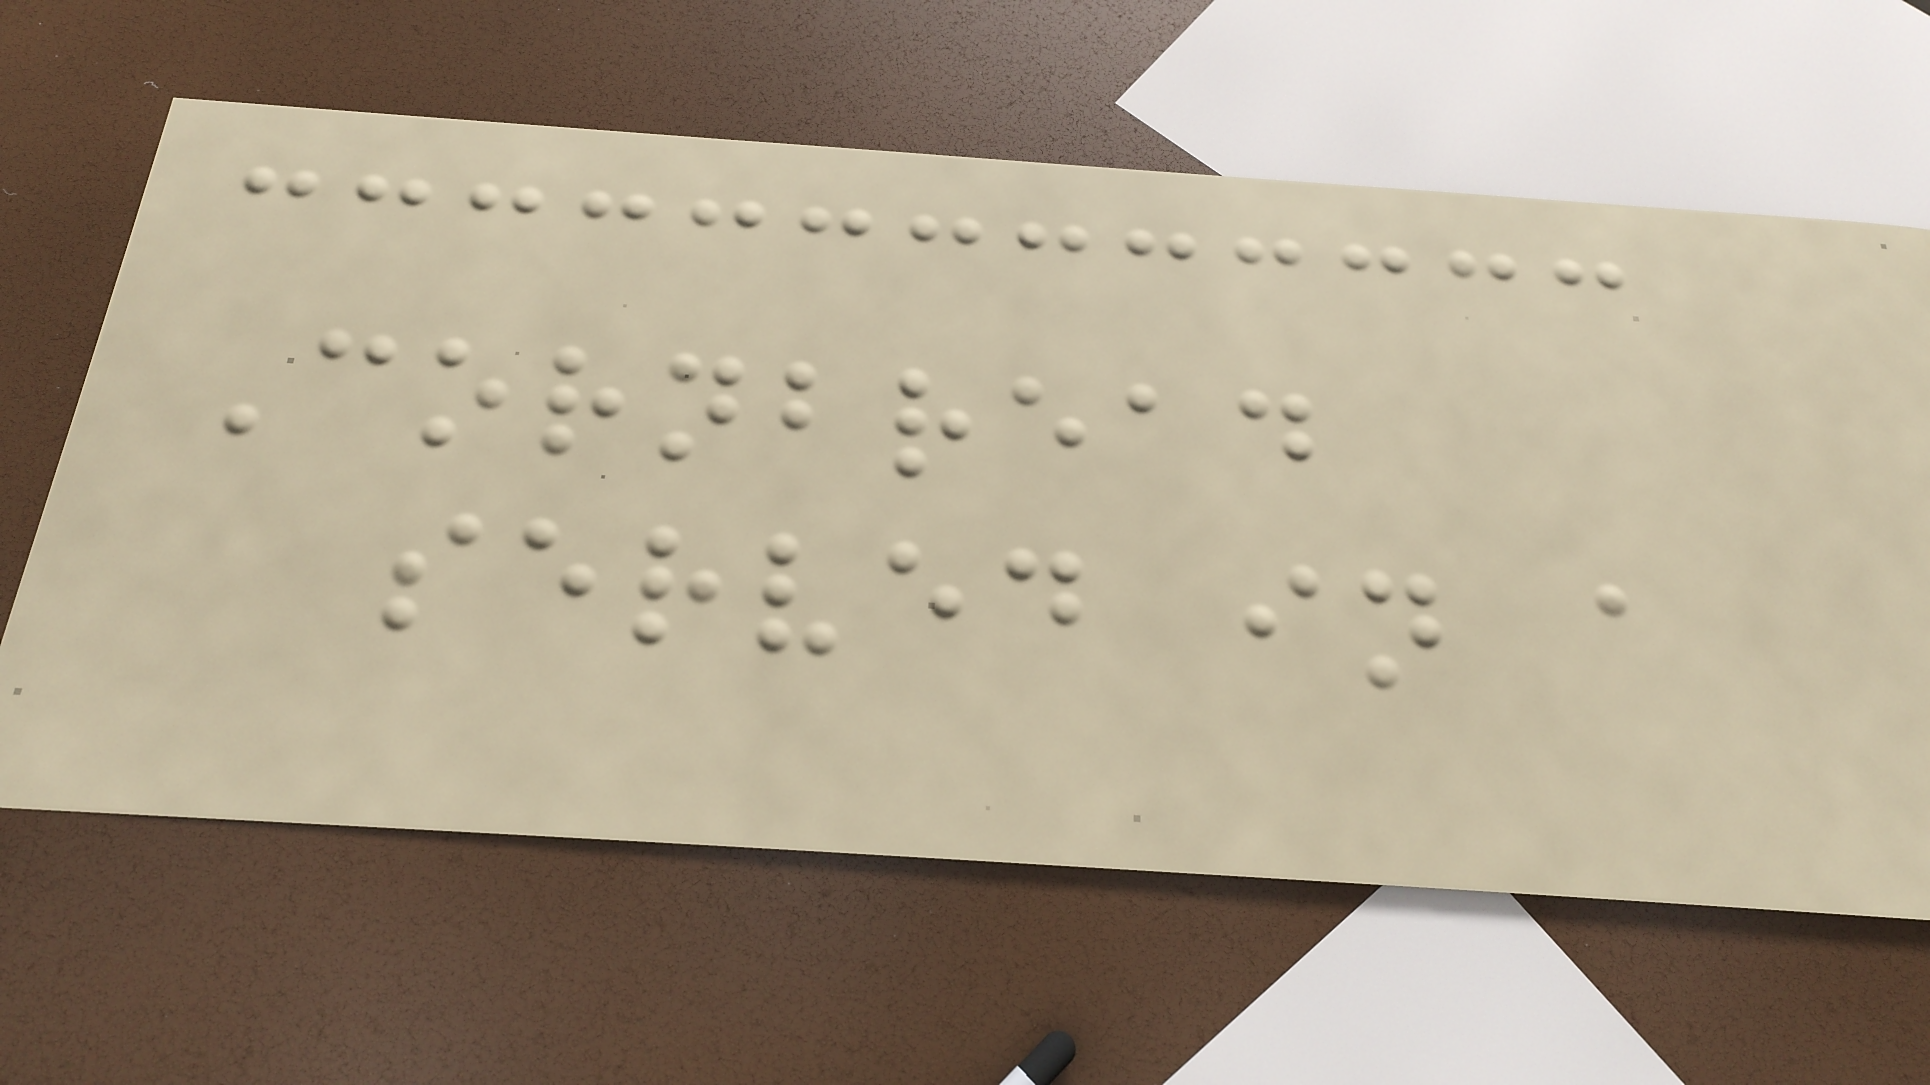Cornbread
served in a
